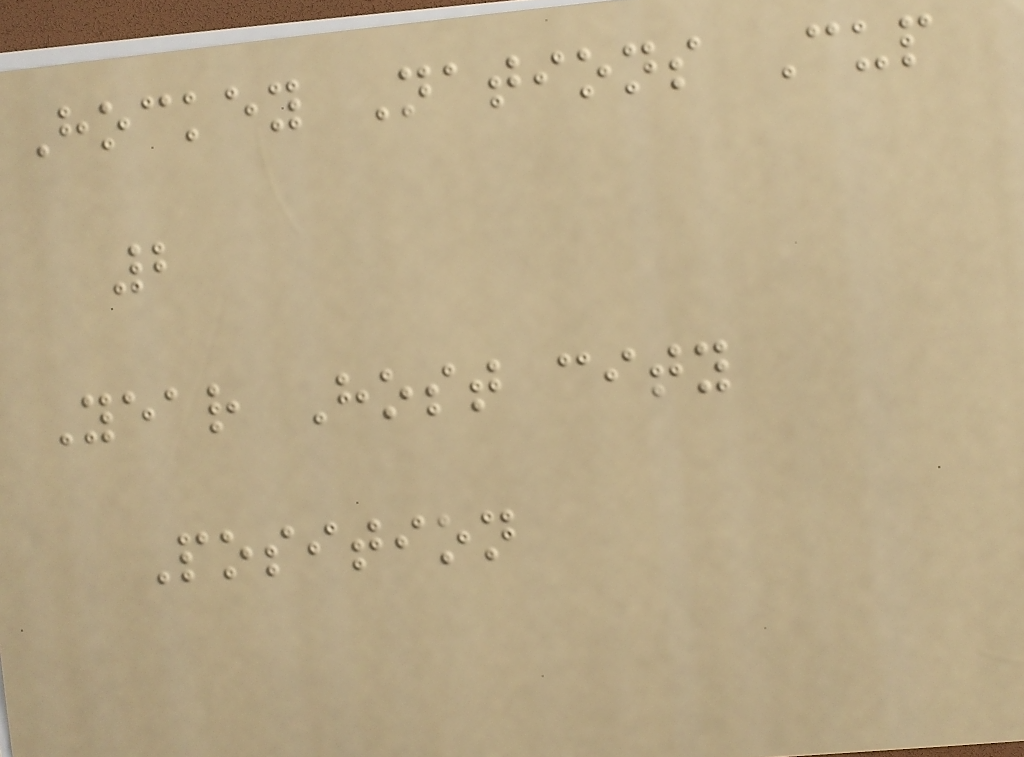Hockey Nations Cup
2
Year Host city
Position
